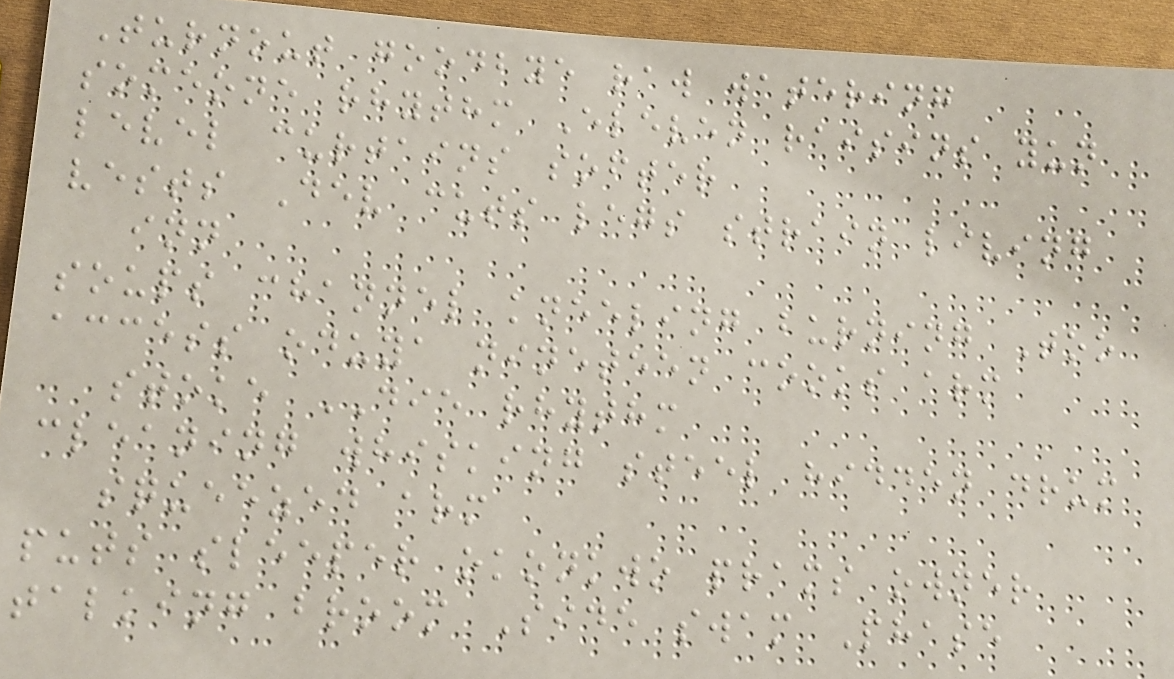Turnout goodbye raw watering
someone rhythm Eleven raisins yun
level curtains softer
vests Dev cuts legs strain living
inn
soups channel kneeling burning Too
access oduya nineteen cooks arm
stoke DIE rhythm
cleaning whisking steel hidden drum
squeezed arm
puts sleeper okonkwo prams owner
talking broom Side swam Phase
